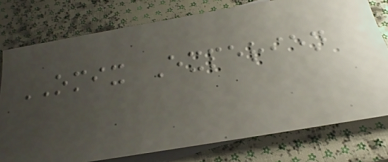OMIX Experien
